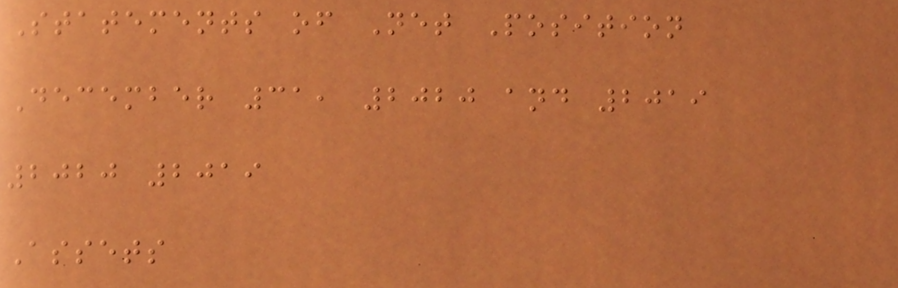Statements of Net Position
December 31, 2020 and 2019
2020 2019
Assets
